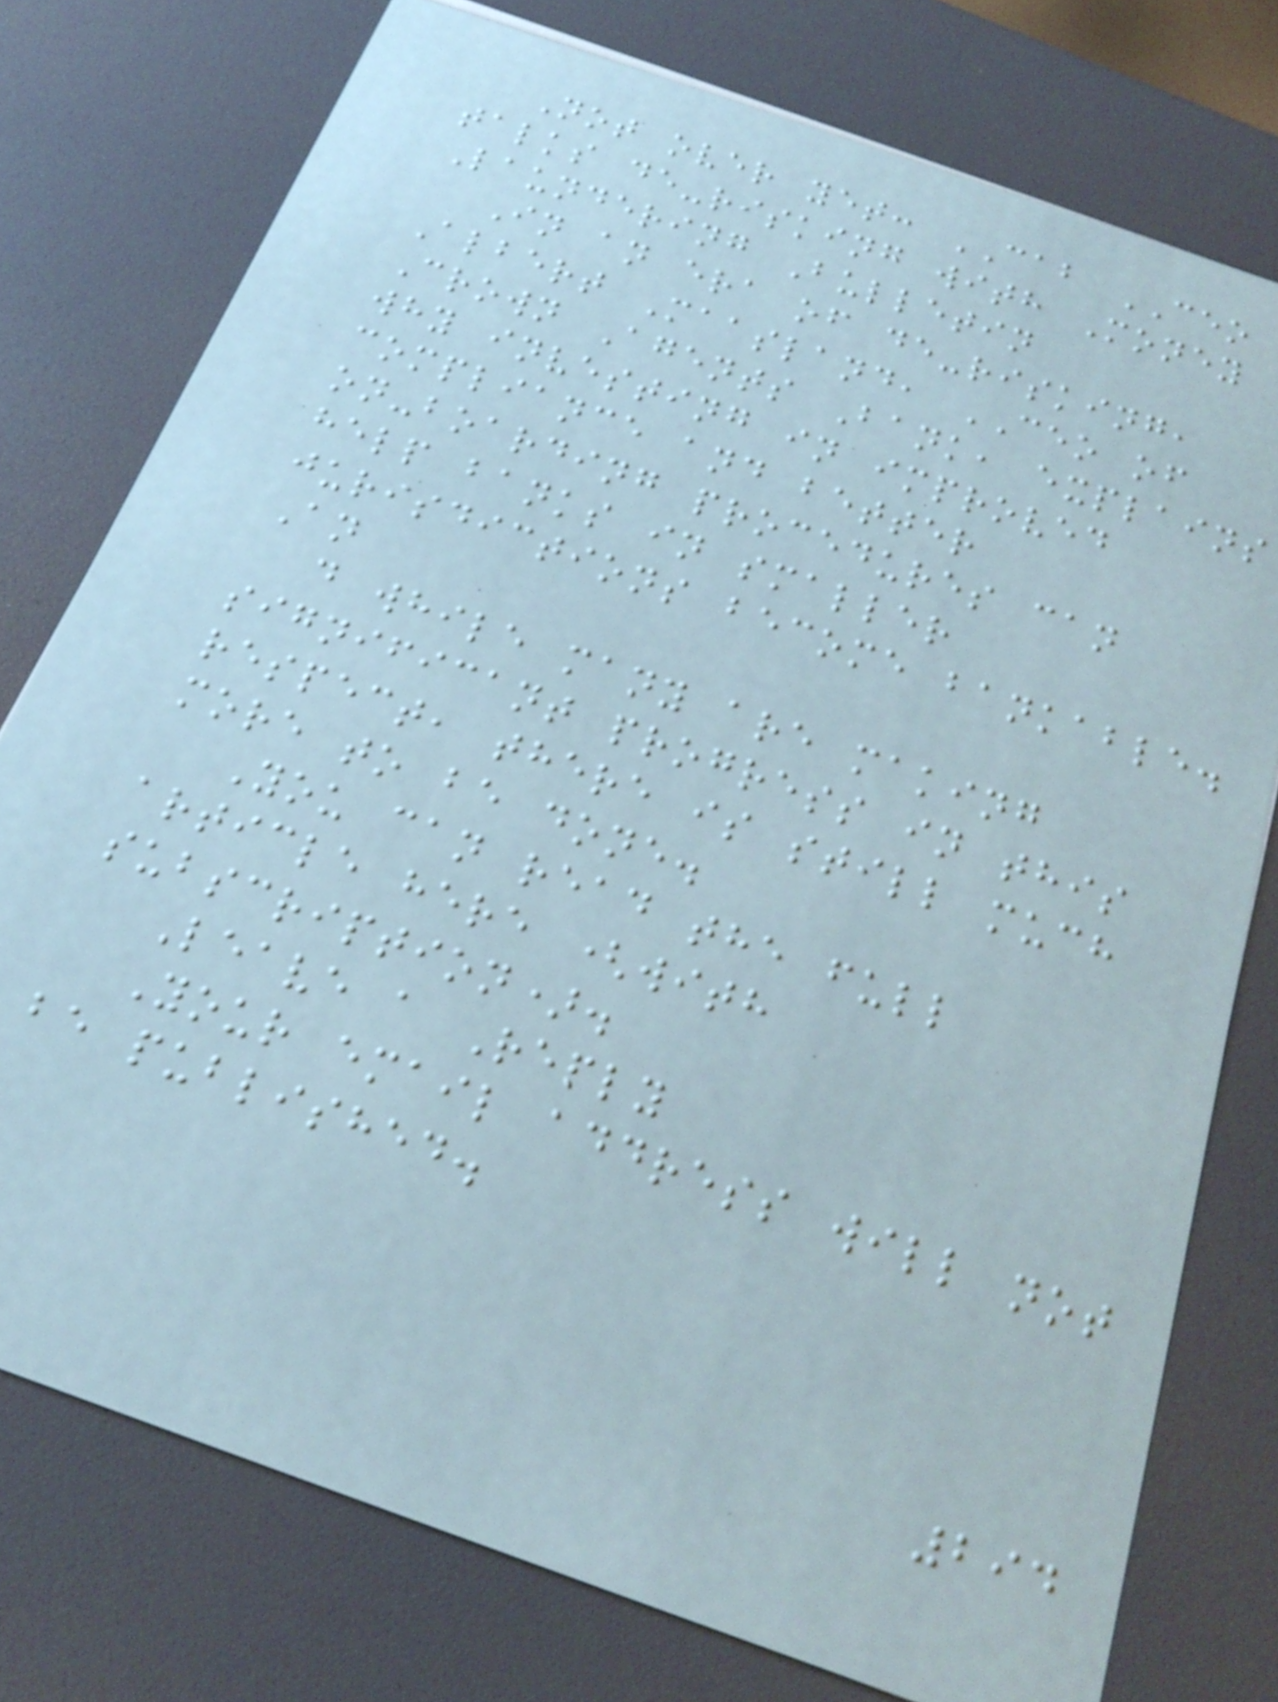Not over yet: CAB CEO
talks de-risking with Money
Laundering Bulletin
In an era of de-risking,
Albert Maasland, CEO of
Crown Agents Bank, explains
why investing in improved
compliance and better
on-boarding procedures can
help banks in smaller
jurisdictions become bankable.
An
d while many are making
significant progress in this
respect, there is still much
more to be done.
You can read the full
article here (with
subscription).
Leave a Reply
Your email address will not
be published.
294
